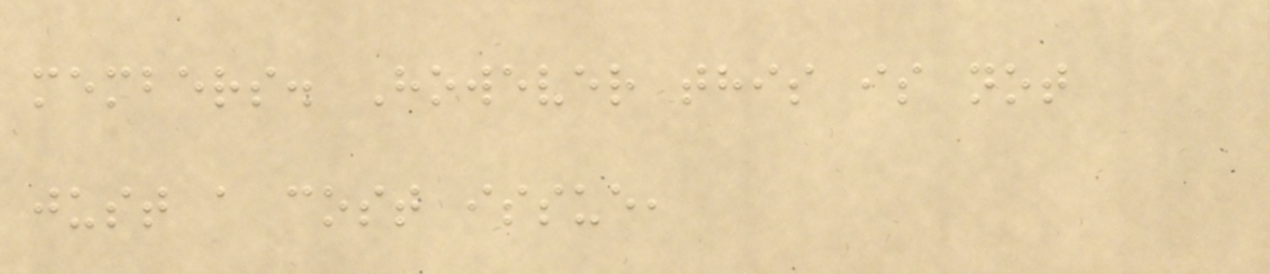members. However this is not
just a cost issue,
